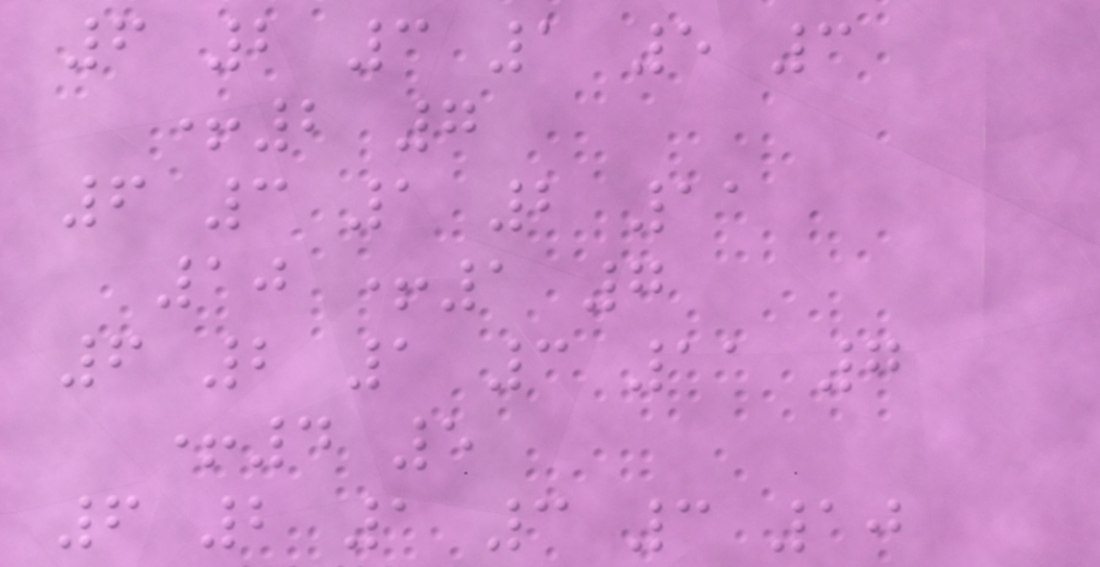6 2 3 1 5 3
+2 7
6 3 1 2 11
10 +1 7
6 2 1 3 11 7
+4 5
6 2 1 3 3 10
